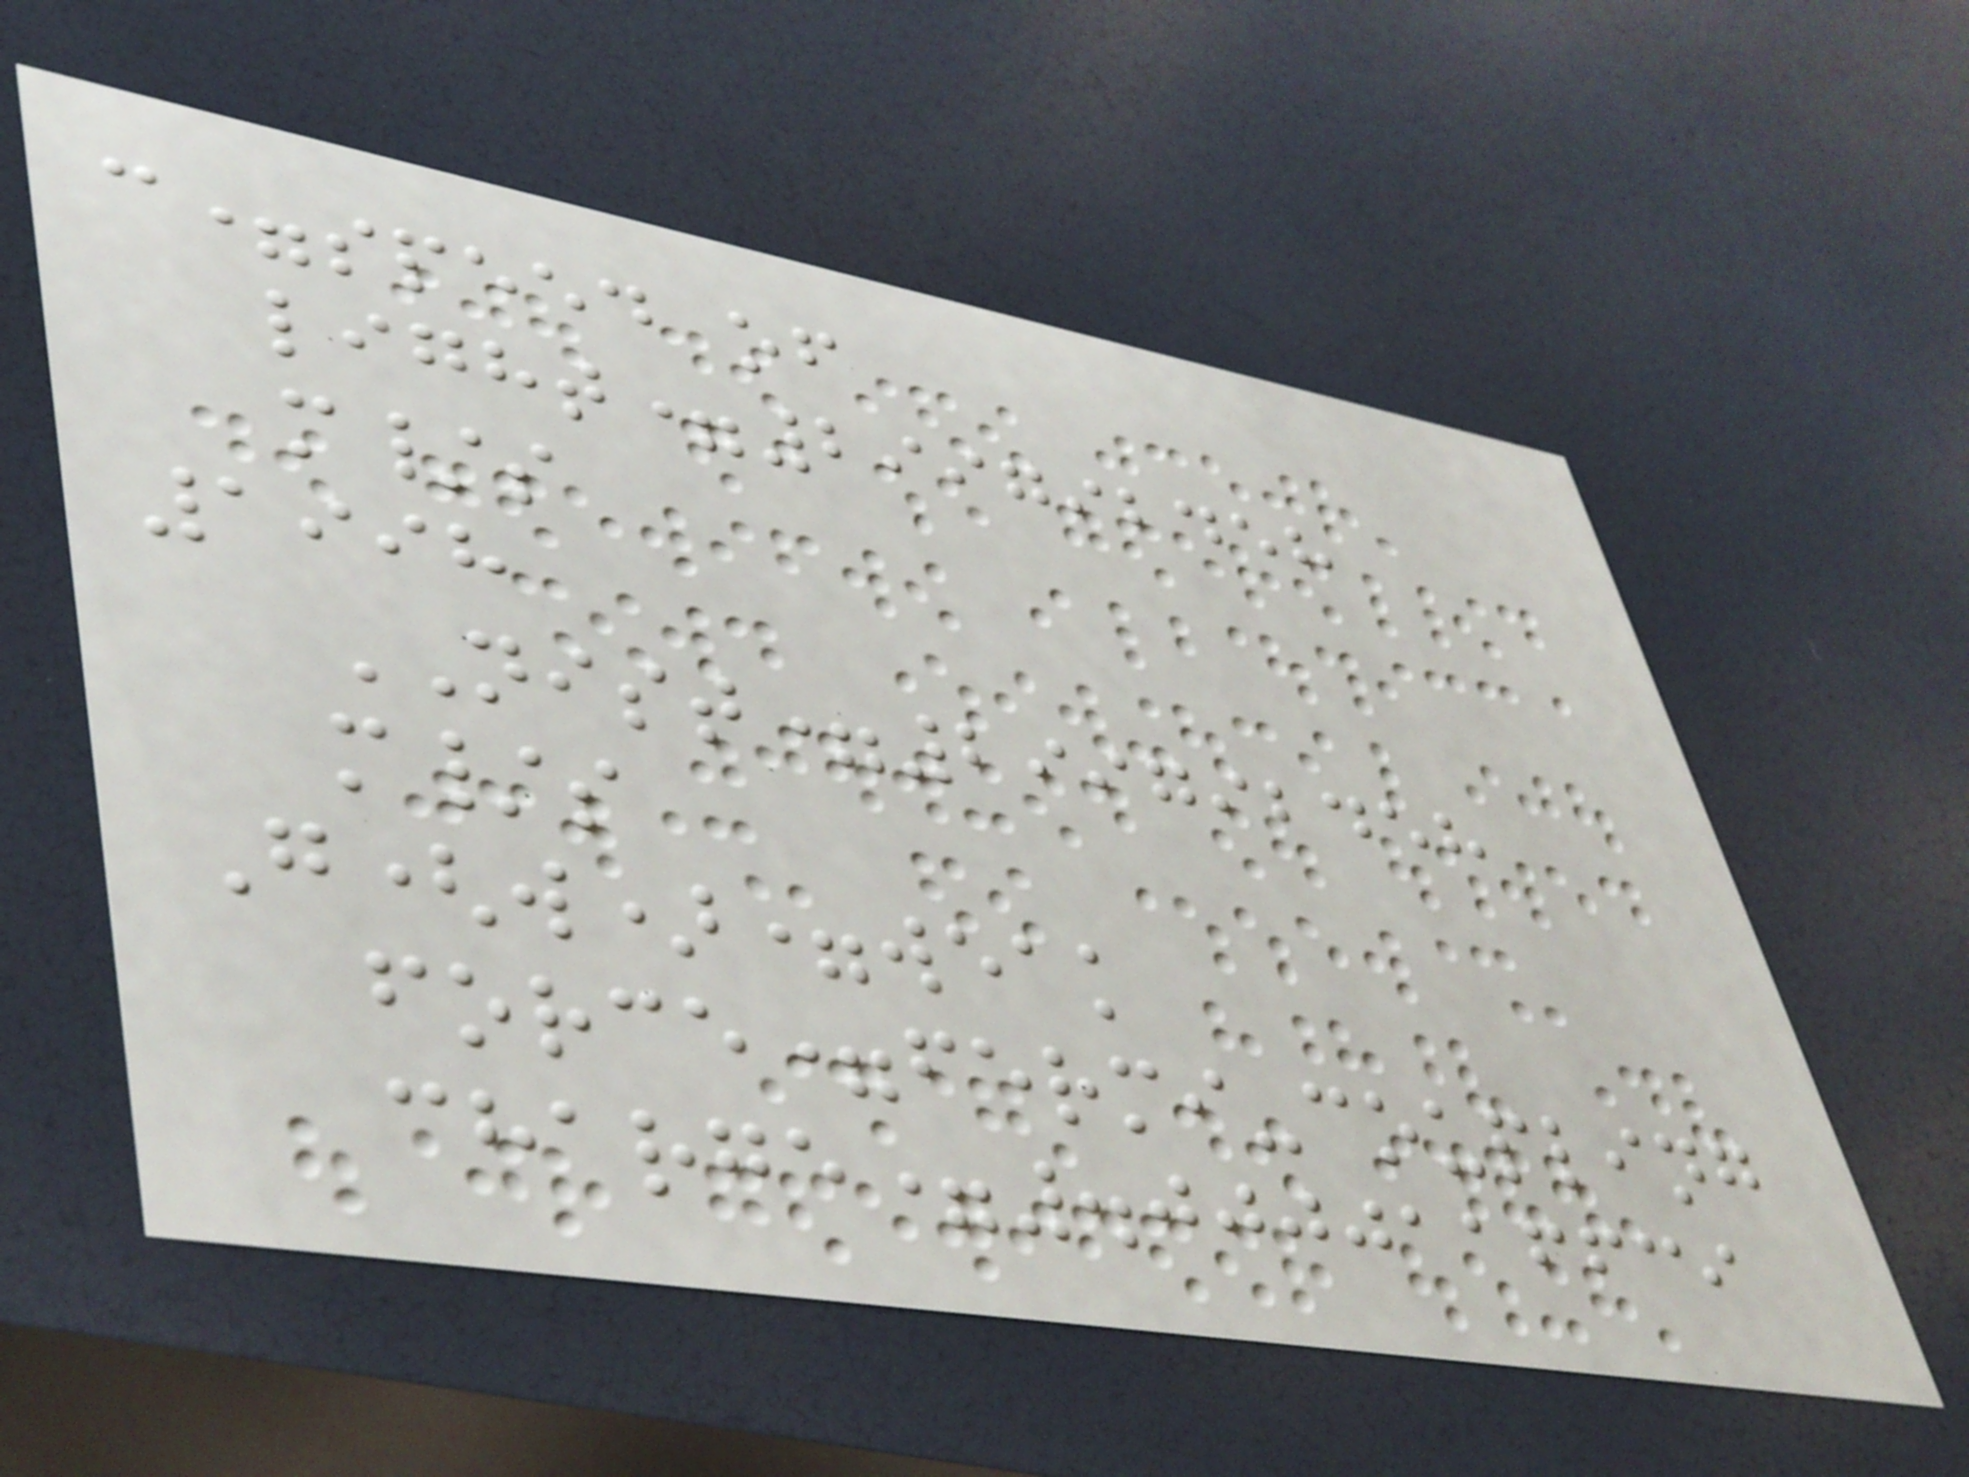c=speed of
light=299792458
m/s
1998
NIST=299792458
m/s
G(w)=weak
force=fermi-coupling
charge=.0000116639
